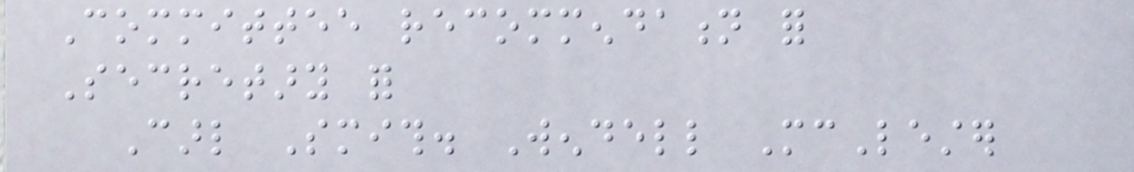Committee recommendation for
Secretary for
Carl Smith. Wendell McLester
